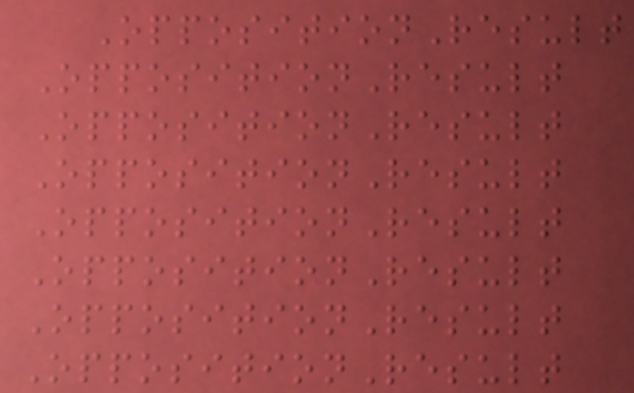OppositionResult
OppositionResult
OppositionResult
OppositionResult
OppositionResult
OppositionResult
OppositionResult
OppositionResult
